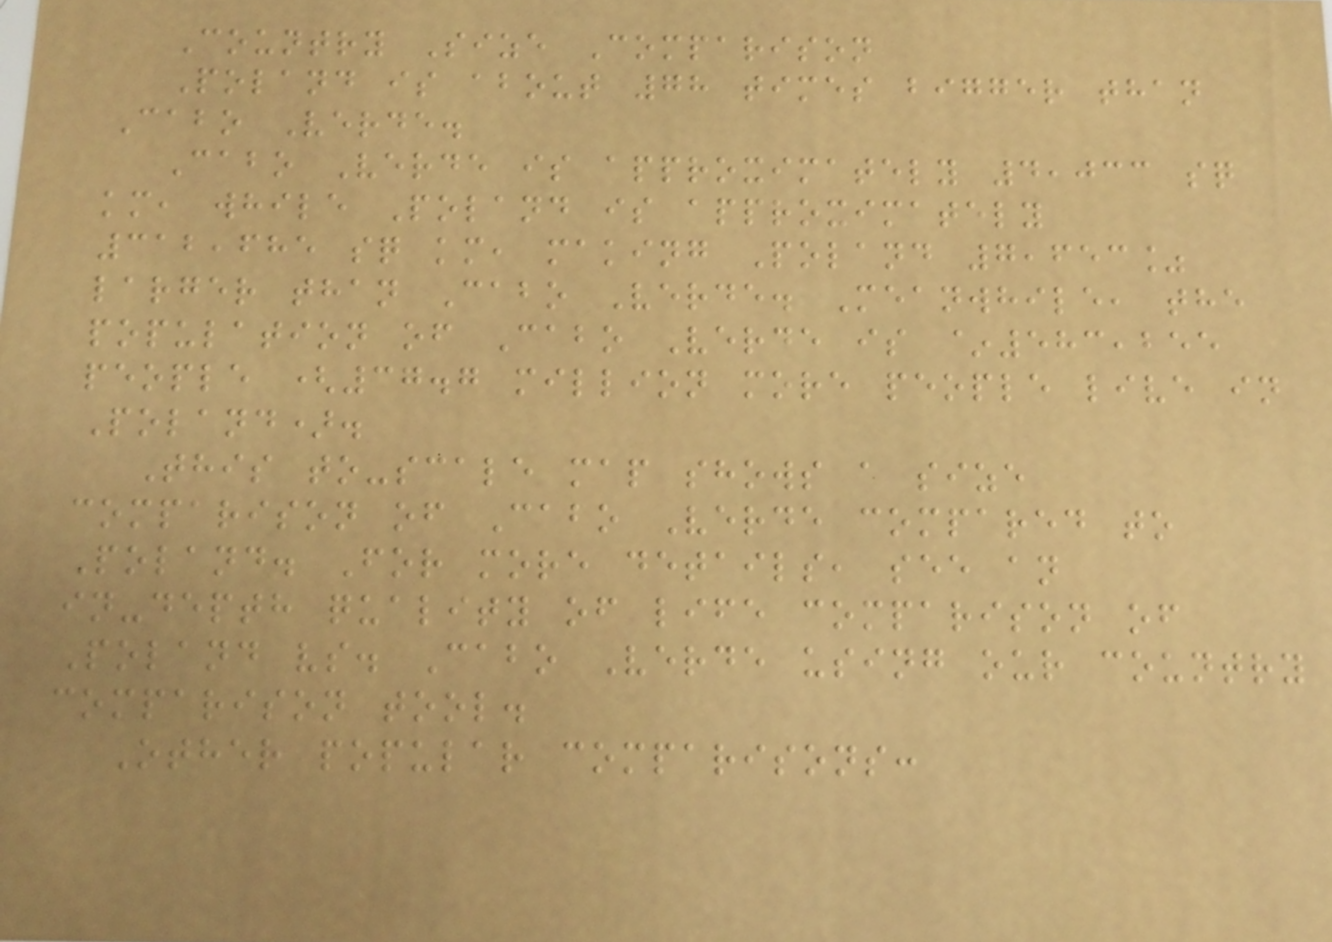Country Size Comparison
Poland is about 78 times bigger than
Cabo Verde.
Cabo Verde is approximately 4,033 sq
km, while Poland is approximately
312,685 sq km, making Poland 7,653%
larger than Cabo Verde. Meanwhile, the
population of Cabo Verde is ~583,255
people (37.7 million more people live in
Poland).
This to-scale map shows a size
comparison of Cabo Verde compared to
Poland. For more details, see an
in-depth quality of life comparison of
Poland vs. Cabo Verde using our country
comparison tool.
Other popular comparisons:
